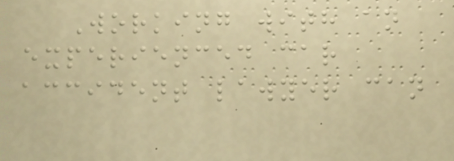Working with an
experienced car
accident lawyer can
